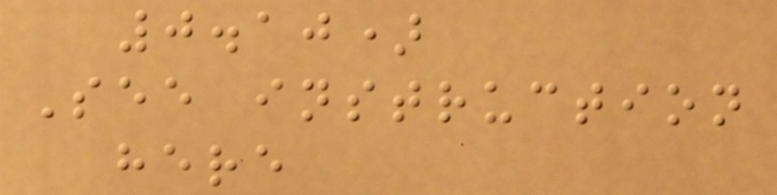0.10)
See instruction
here
